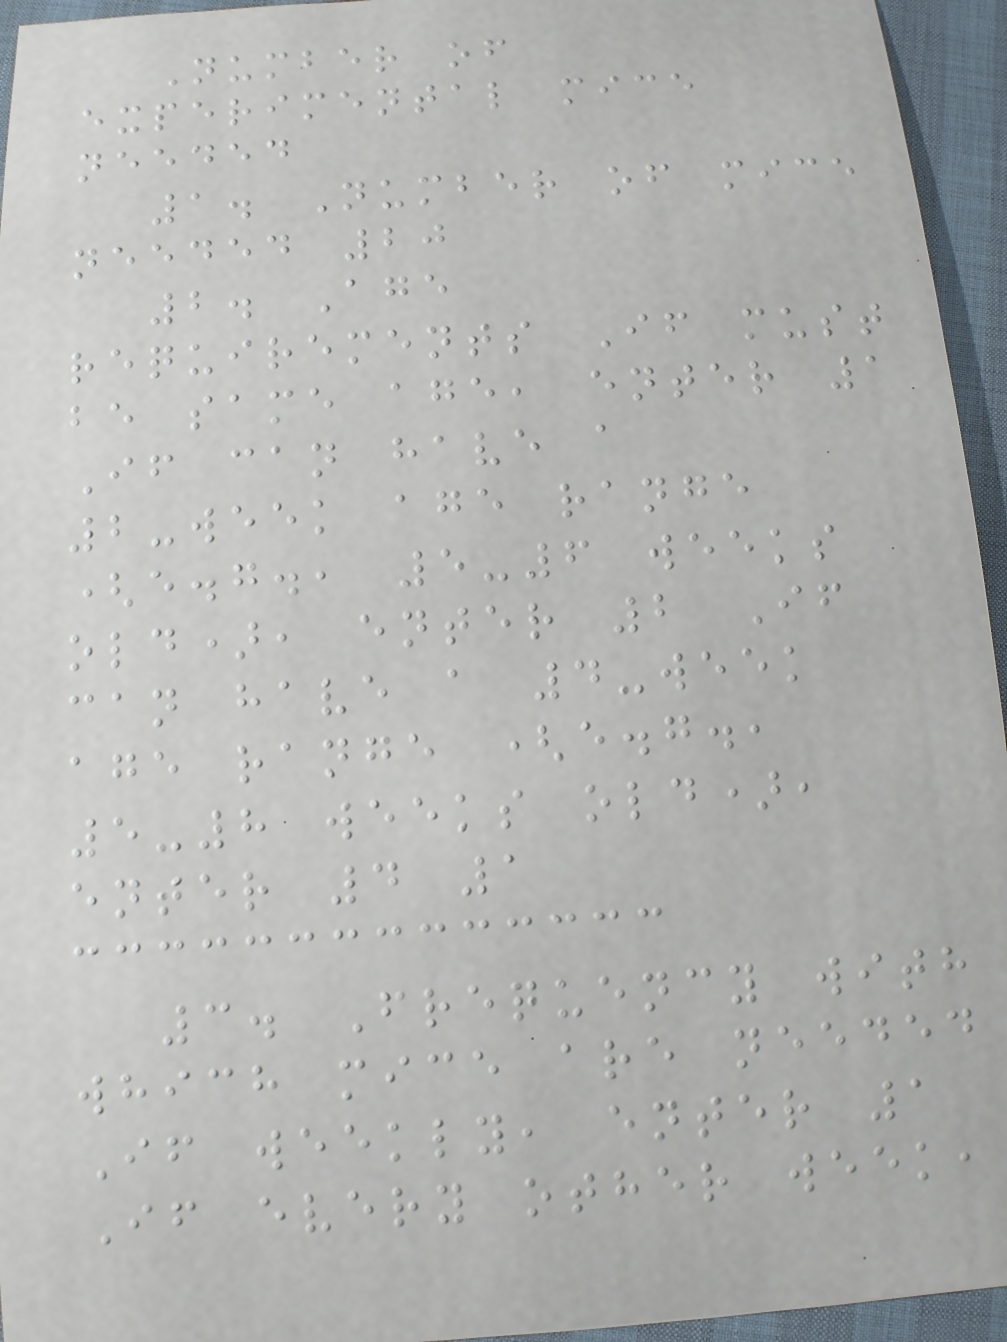Number of
experimental mice
needed
1. Number of mice
needed 20
2. Age
requirements If must
be same age, enter 1
If can have a
2-week age range
(e.g., 5-6 weeks
old), enter 2 If
can have a 4-week
age range (e.g.,
5-8 weeks old),
enter 4 1
3. Frequency with
which mice are needed
If weekly, enter 1
If every other week,
